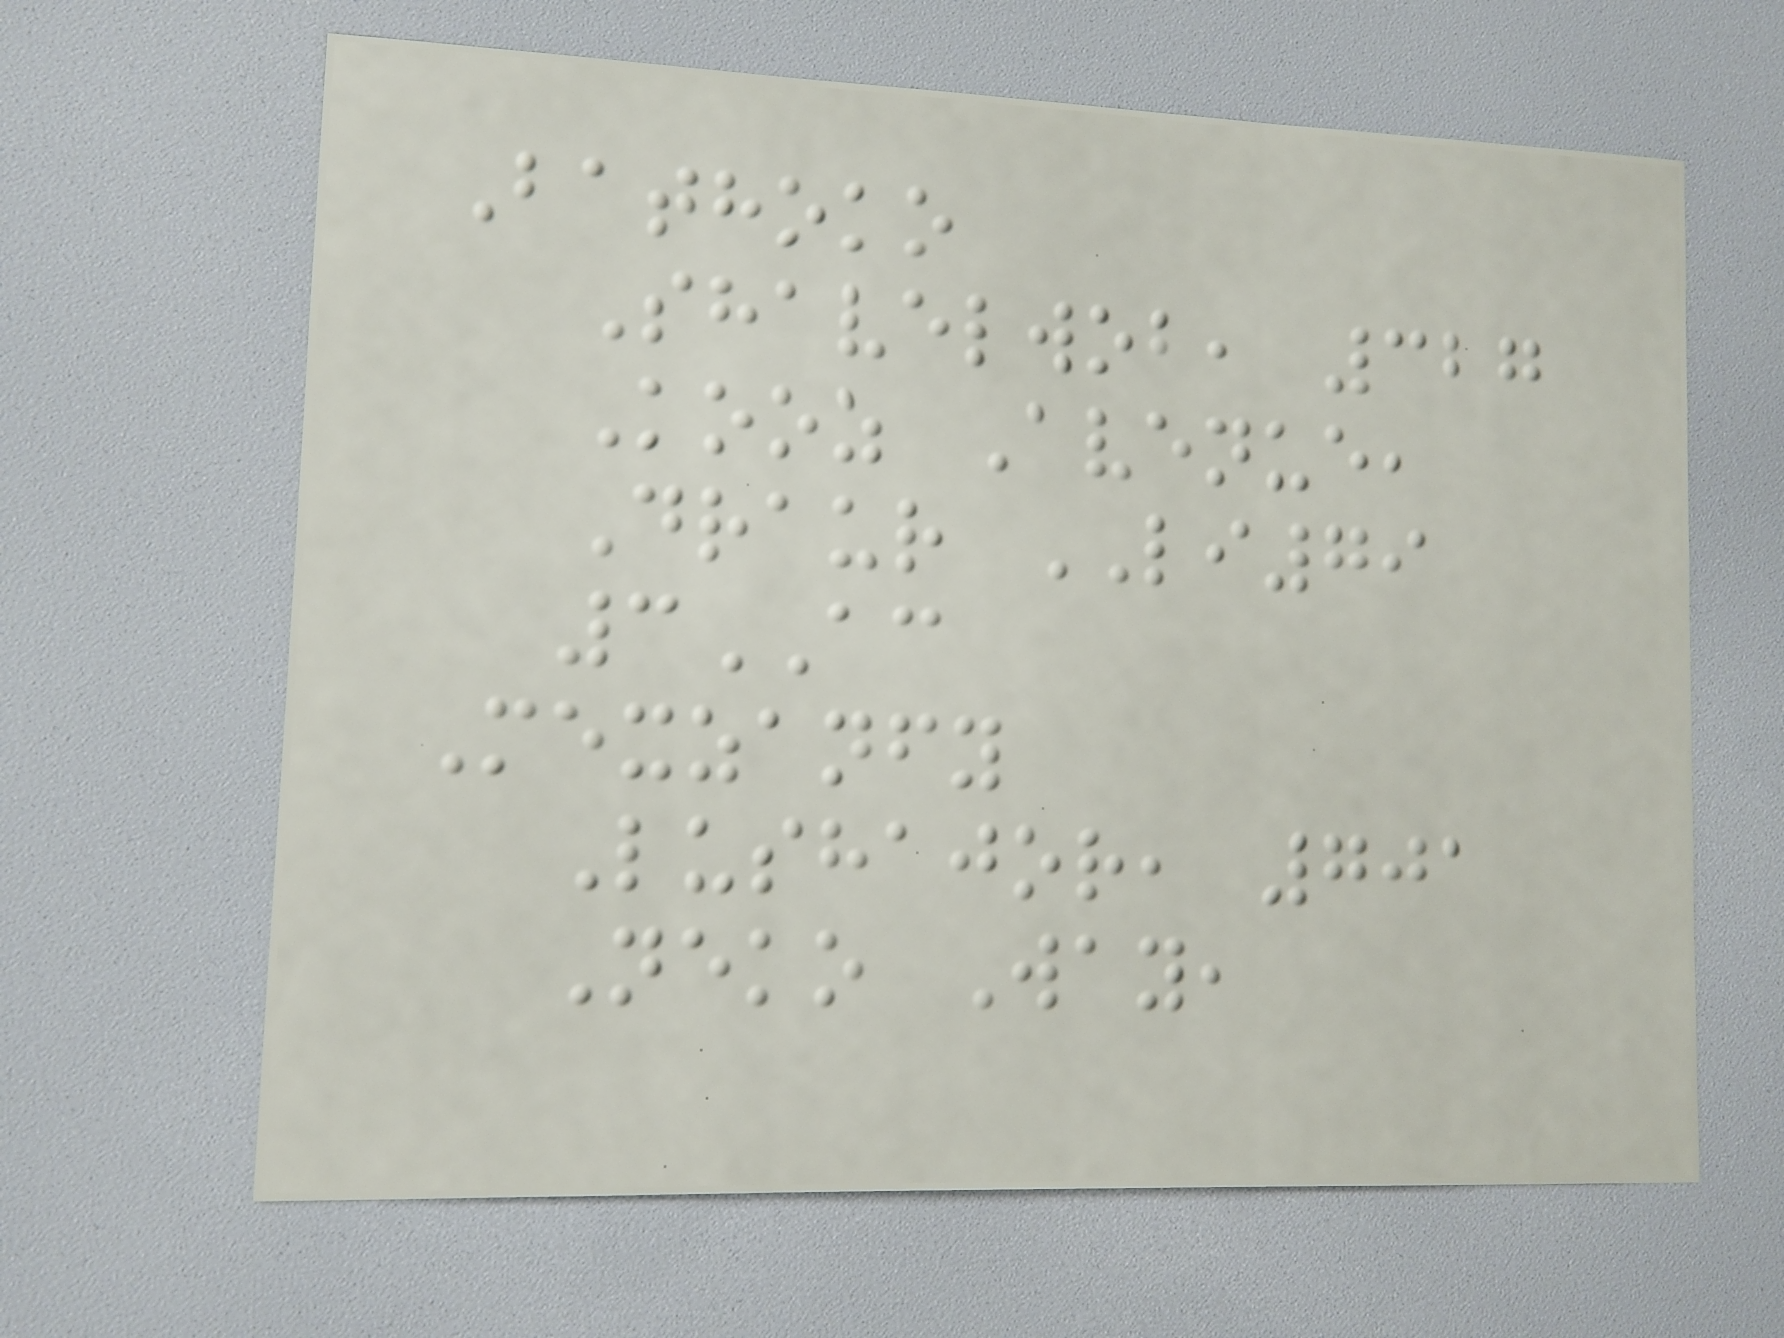Bathoko
Shavelwob, 327
Kooz Avenue,
Draur LI79
3AC
Mexzanfy
Lushajor, 701
Neko Way,
